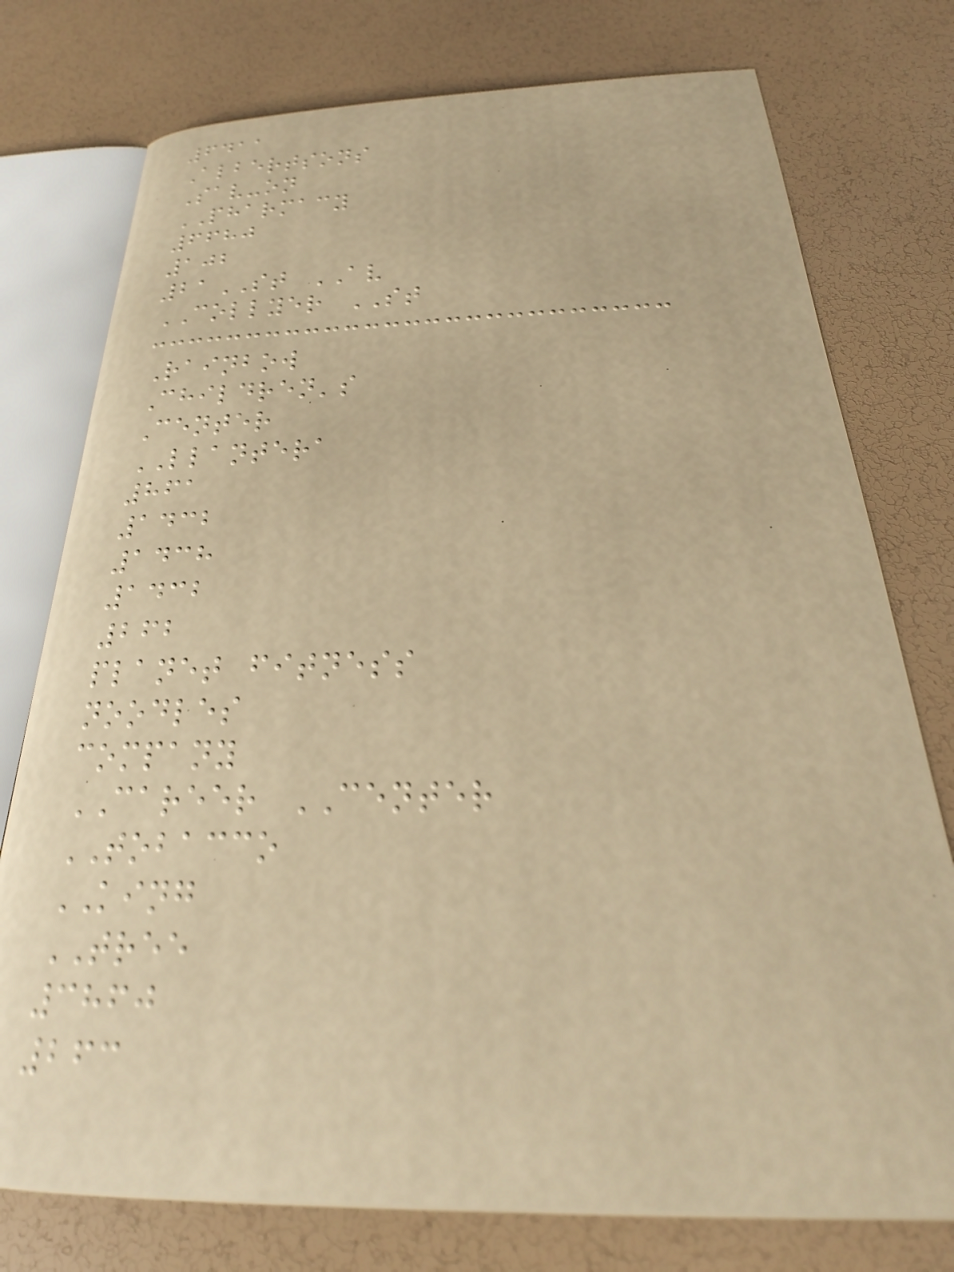6411
Albertsons
Sav-on
PHARMACY
6680
102
21ST AV
COLLYER ST
Rainbow
Children's
Center
LLANTERA
861
1432
1438
1432
262
planet fitness
noodles
company
CAREER CENTER
TOBACCO
KING
TREE
3860
263
